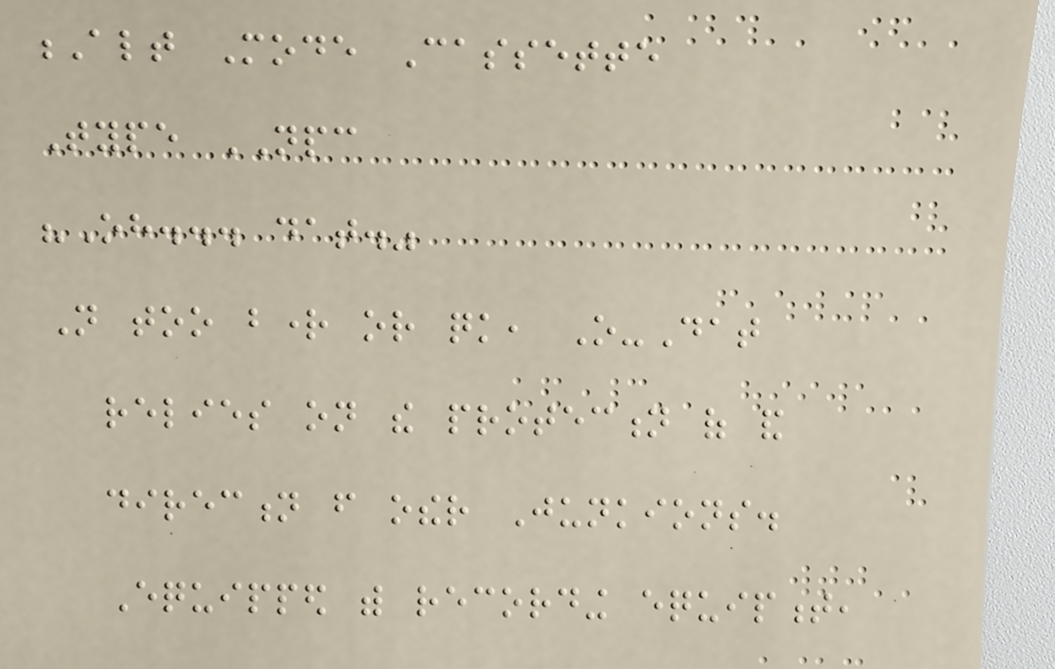Alt Mode Cassette
Type NPC
"Oh... dat."
Not too bright or quick, O-Dat
relies on the protection of and
direction from other Junkions.
Equipped with recording equipment,
